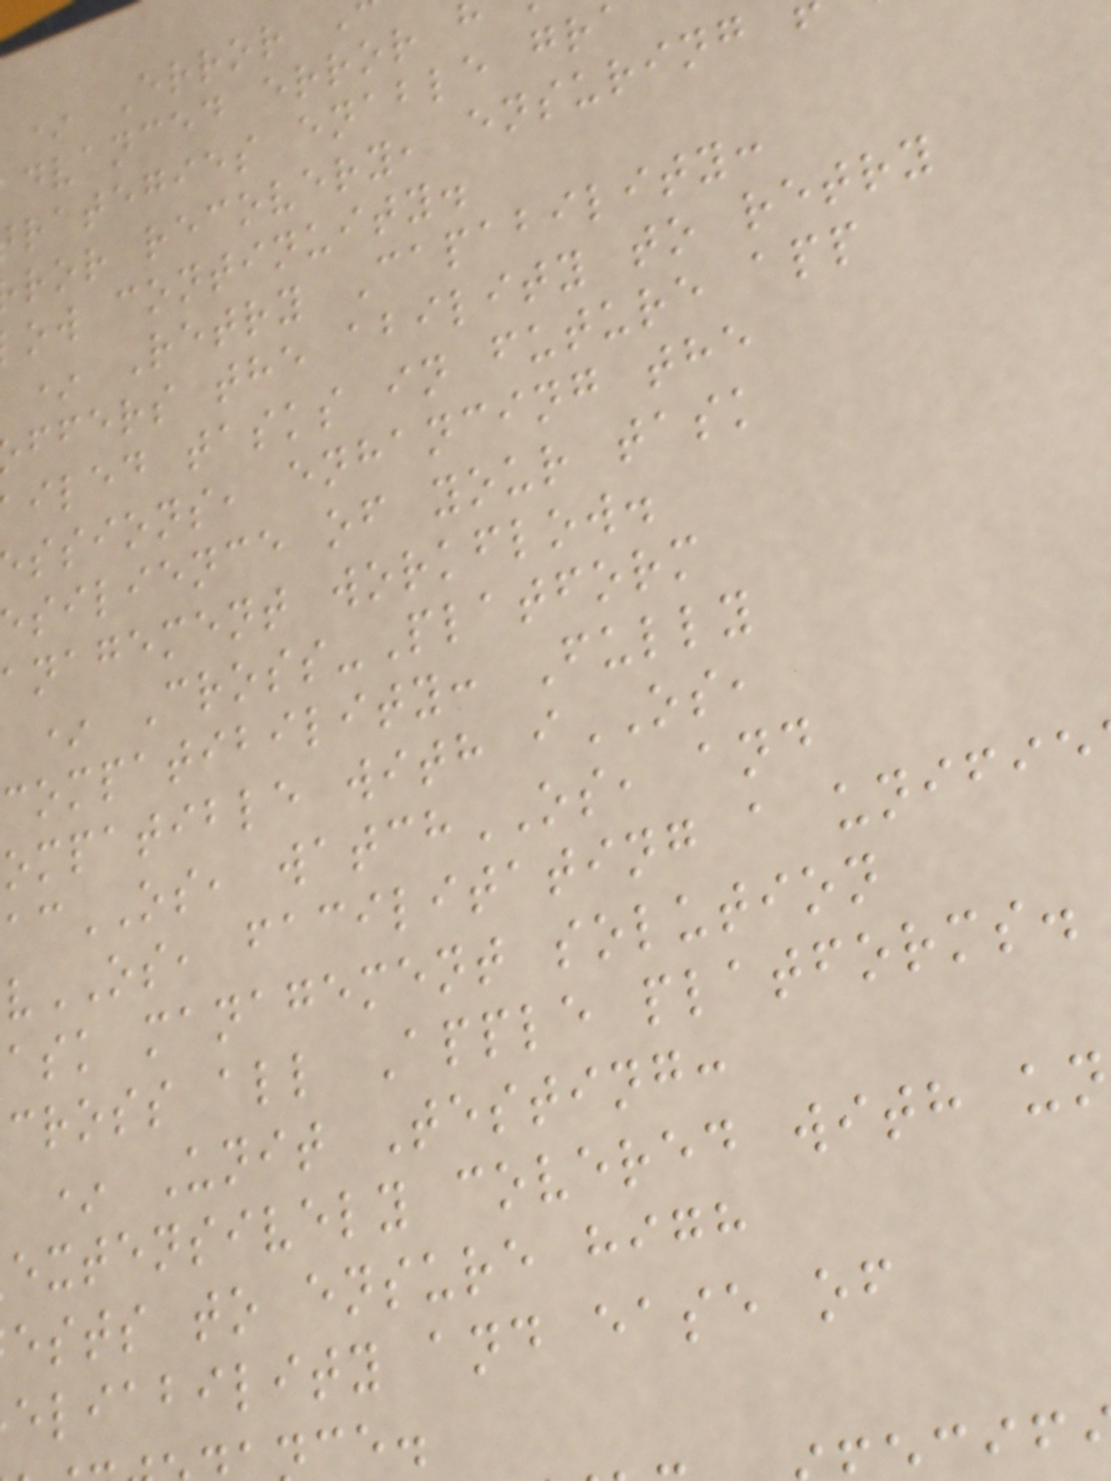* Error
dvanced error
rategies enable gr
ror recovery, ensuring
ow continuity.
* Retry Capability:
ffers the ability to retry
iled tasks in future app
ssions, enhancing the
esilience of your task
anagement workflow.
* Cross-Platform
compatibility: Fully
ompatible with iOS,
acOS, watchOS, and
vOS, facilitating a unifie
ask management solution
cross all Apple platforms.
* Unit Testing:
extensively covered with un
ests to ensure high
eliability and ease of
